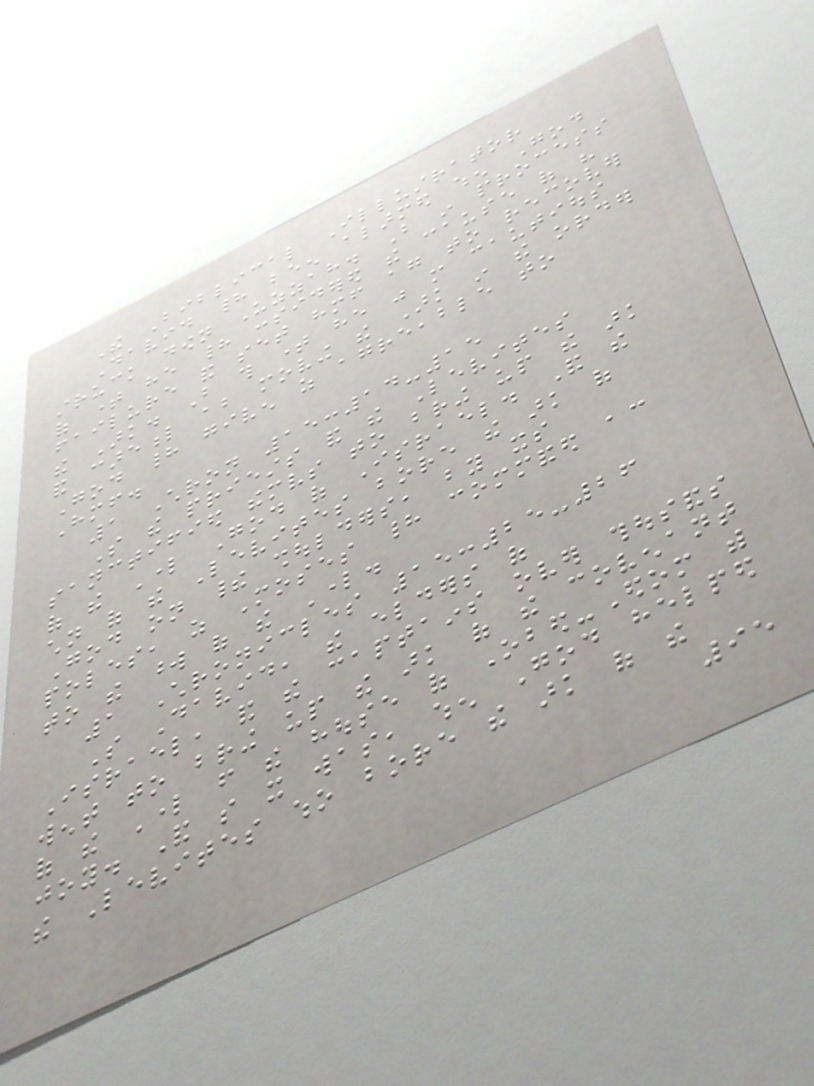The Biblical Illustrator
David had been alarmed when God
struck down Uzzah. But in process
of time he had considered the cause of his
failure and set himself again to recover
the Ark. But this time he was more cautious
and careful about moving the Ark in the order
God had given as agreeable to
Himself.
1 Chron 15:14-15
So the priests and the Levites
sanctified themselves to bring up the ark
of the Lord God of Israel. And the
children of the Levites bore the ark of
God on their shoulders, by its
poles, as Moses had commanded according
to the word of the Lord.
1 Chronicles 15:25-26
So David, the elders of
Israel, and the captains over thousands
went to bring up the ark of the covenant
of the Lord from the house of Obed-Edom with
joy. And so it was, when God helped
the Levites who bore the ark of the
95
